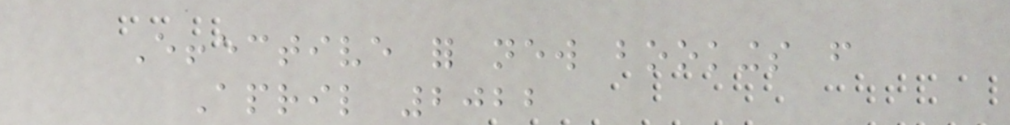Effective for new bookings from
April 2022
